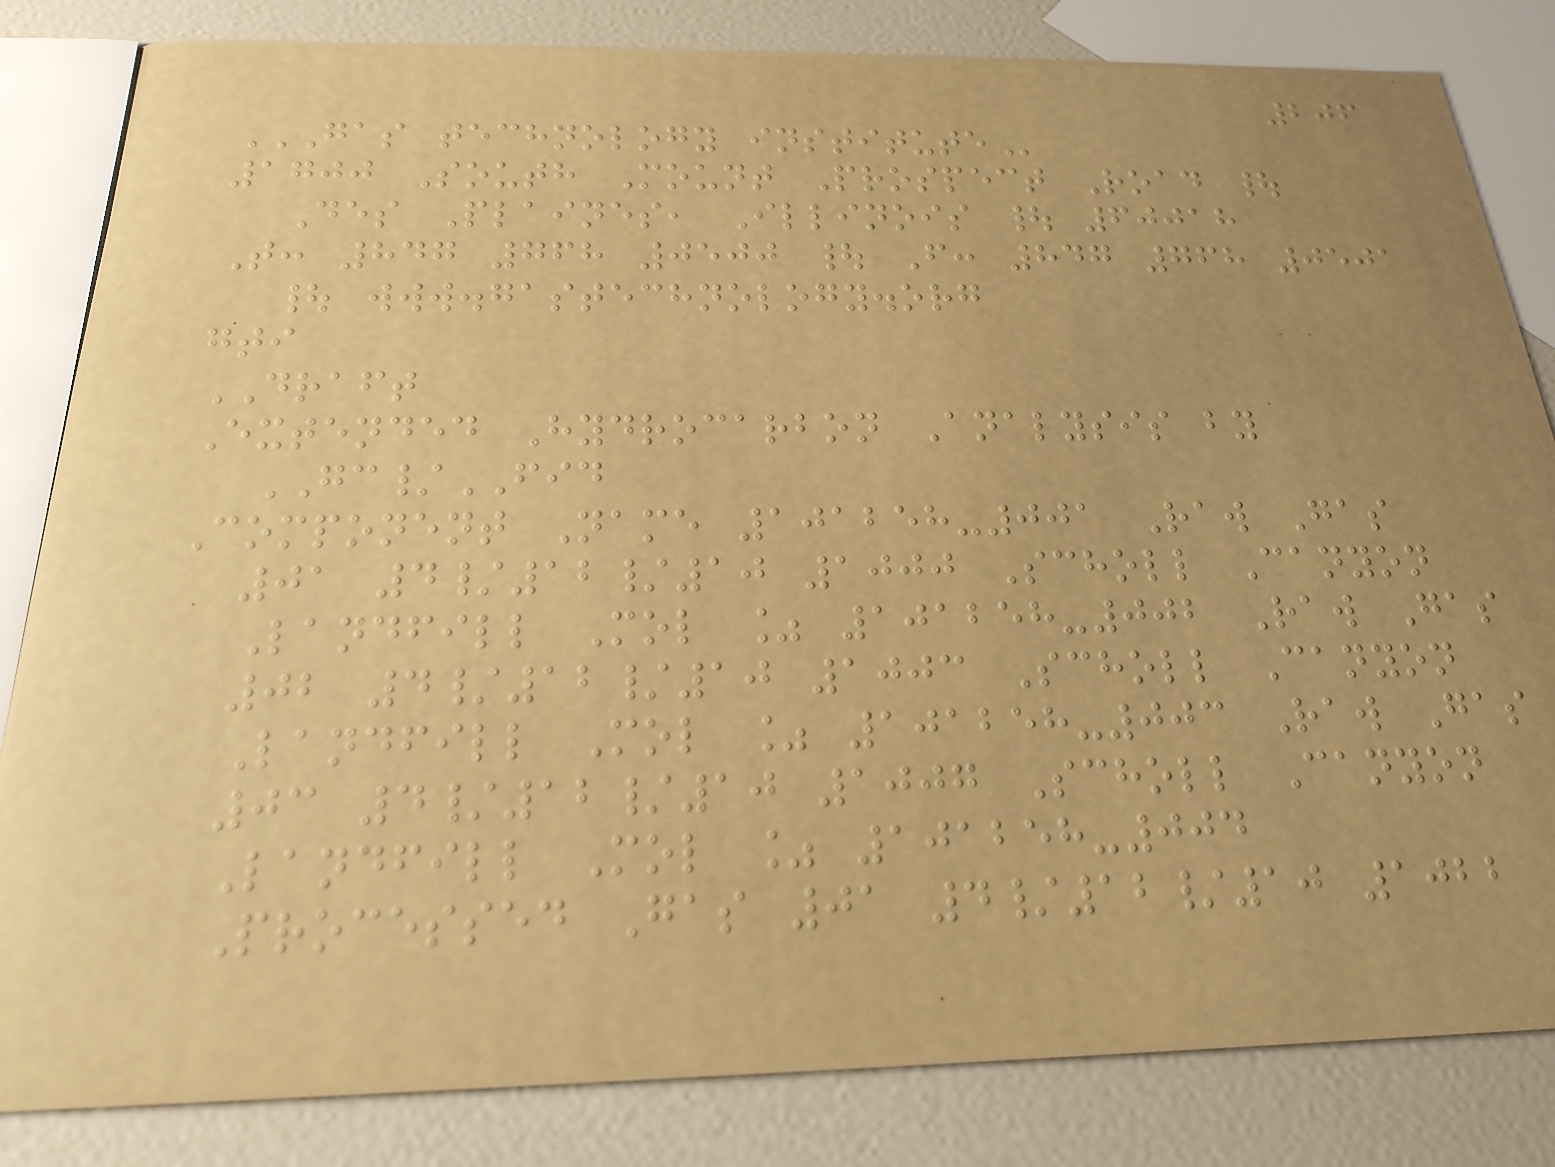206
GAS TECHNOLOGY INSTITUTE
1700 South Mount Prospect Road |
Des Plaines, Illinois | 60018
T: 847 768 0500 | F: 847 768 0501
| www.gastechnology.org
gti
DRAFT
Extended Hydrocarbon Analysis by
GC/FID
Component Name 101258-001 Raw Gas
01 4/12/10 1000 Scholl Canyon
Landfill Mol % 101258-002 Raw Gas
02 4/12/10 1003 Scholl Canyon
Landfill Mol % 101258-003 Raw Gas
03 4/12/10 1007 Scholl Canyon
Landfill Mol % 101258-004
Processed Gas 01 4/12/10 1022
